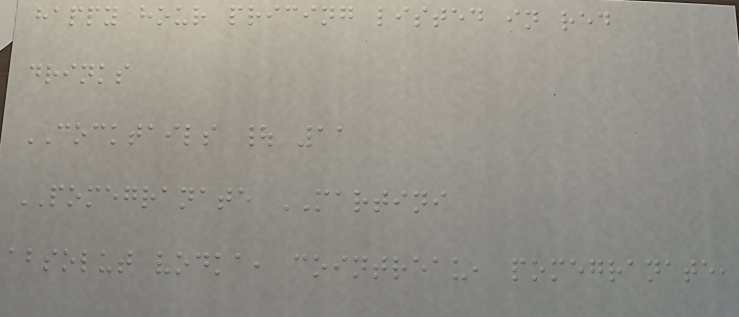happy hour pricing listed in red
drinks
COCKTAILS | 11
POMEGRANATE MARTINI
absolut vodka, cointreau, pomegranate,
